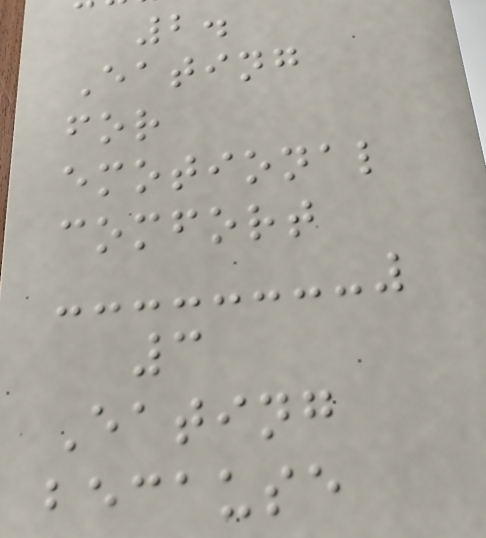2.
Eating
for
emotional
comfort
3
Eating
because
